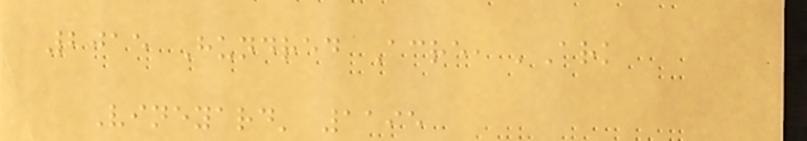2015 Hundred Acre, 'Ark
Vineyard' 1195
